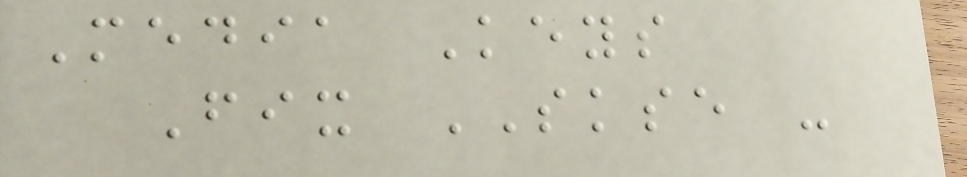Media Keys
Fix SKSE -
